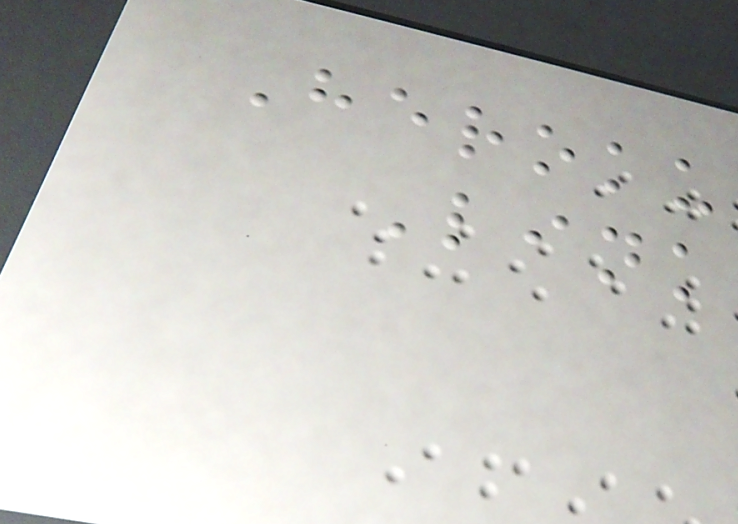Heroku
Link
